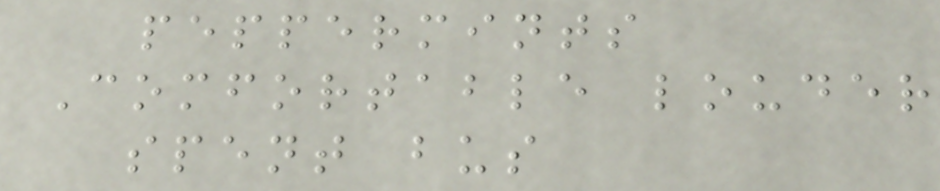peppermints
Comfortable louder
spent bus
